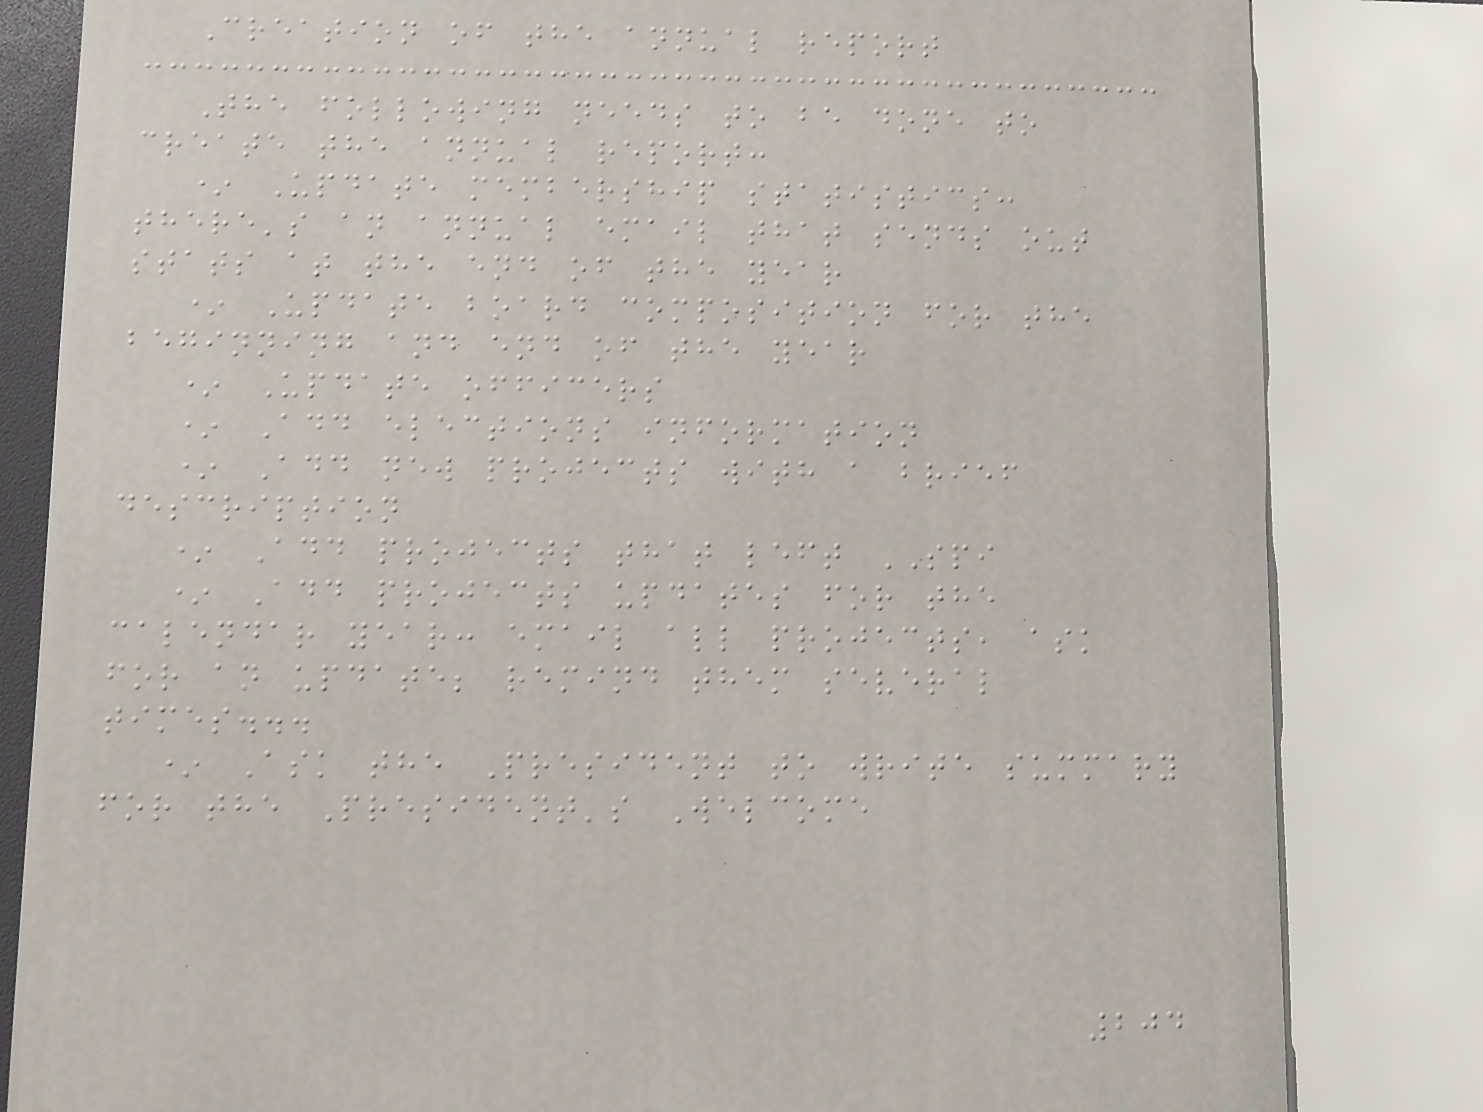Creation of the annual report
The following needs to be done to
create the annual report:
* Update membership statistics:
there's an annual email that sends out
stats at the end of the year
* Update board composition for the
beginning and end of the year
* Update officers
* Add elections information
* Add new projects with a brief
description
* Add projects that left SPI
* Add projects updates for the
calendar year: email all projects, ask
for an update; remind them several
times...
* Ask the President to write summary
for the President's Welcome
204
